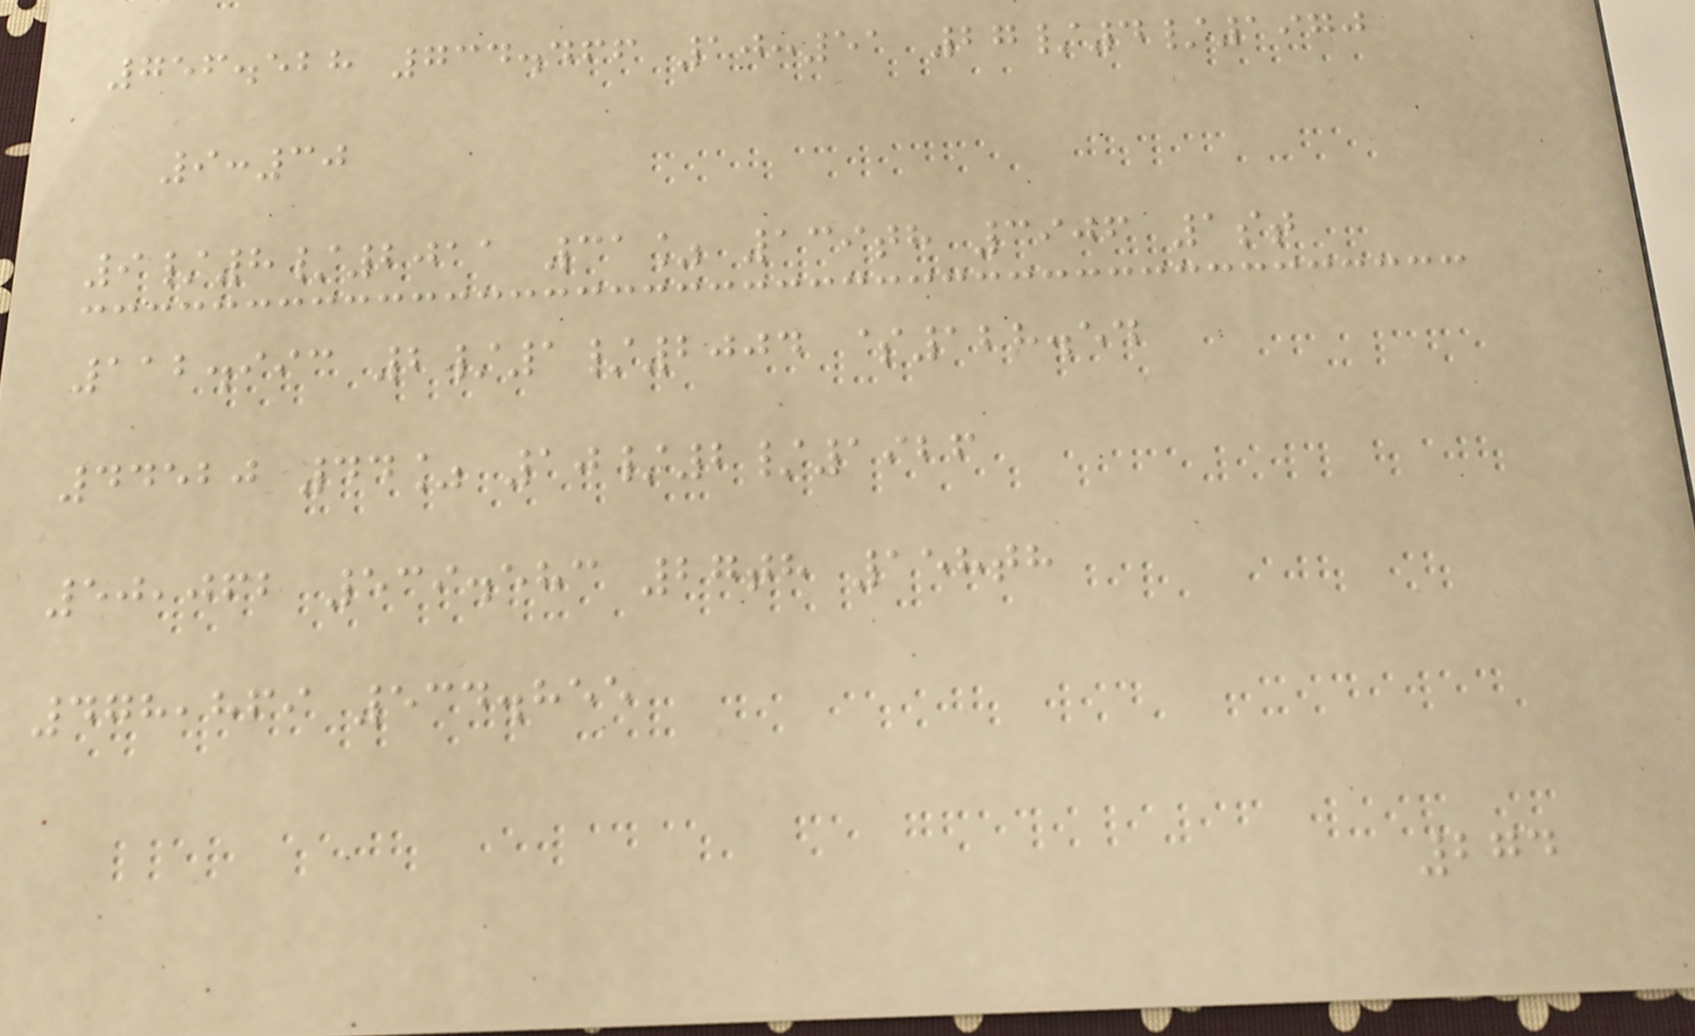756.528 734.466 10:51 27/4/1970
9:30
9/8/2011 31% 139th 3906 1st
112.993 2/1/2004 $128.54
44520 44% 10/2/1926
50,062 539.583 27th 158th
478,869 534.855
274
